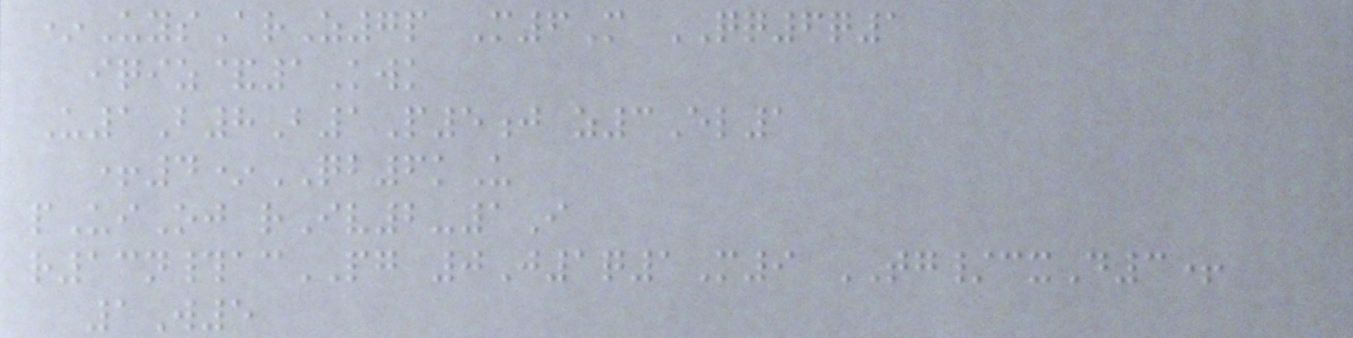*UysArZ7p M6M QQ6q1
iqiz&1Kwk
U1B8B1P5j z3El1
+4*QB6kU
pUiOj rIv2-1I
r13n#acPG 0J1q1M9 TG/cxD3+
1W5
